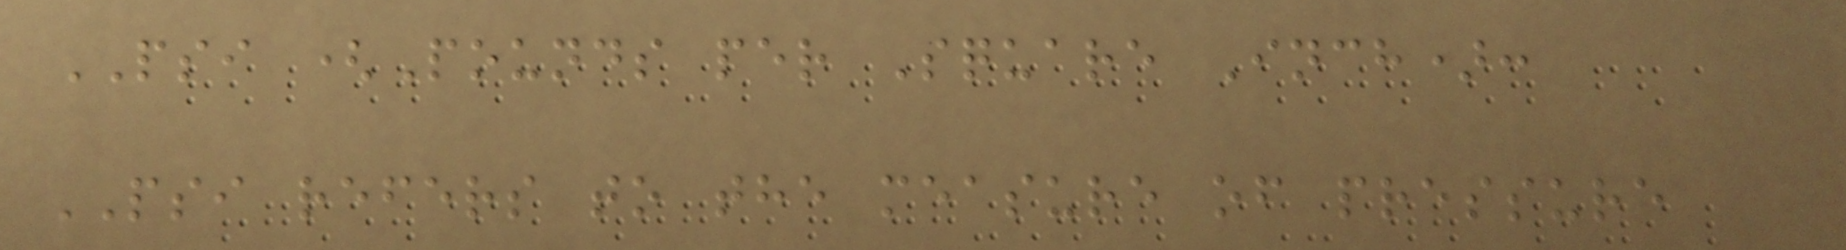PSI (Pounds per Square Inch):
PSI refers to the measure of pressure
